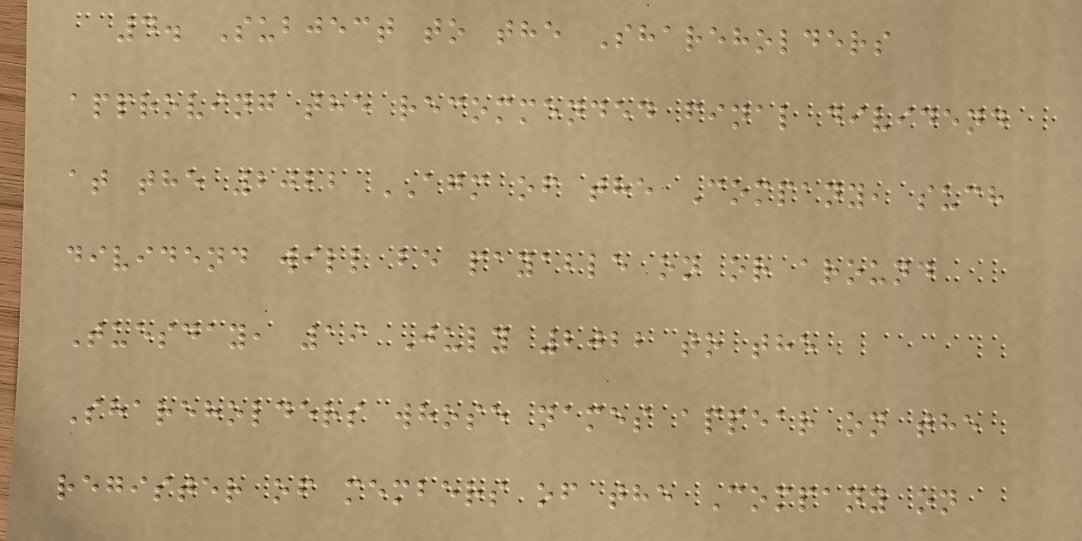4. Subject to the Shareholders
approving the recommended final dividend
at the 2022 AGM of the Company, such
dividend will be payable on or around
Tuesday, 19 July 2022 to the
Shareholders whose names appear on the
register of members of the Company on
